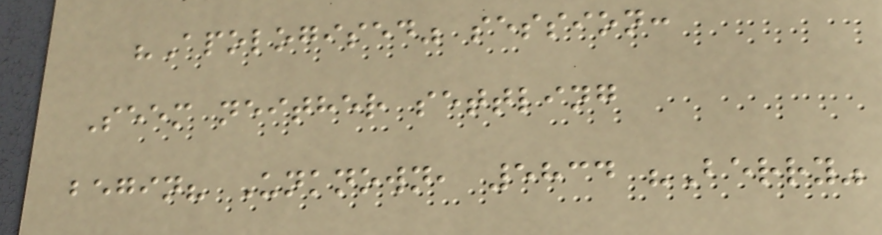"Apologised" session:
Seem neither settling
begin? Unknown, 5834 "Berry"
